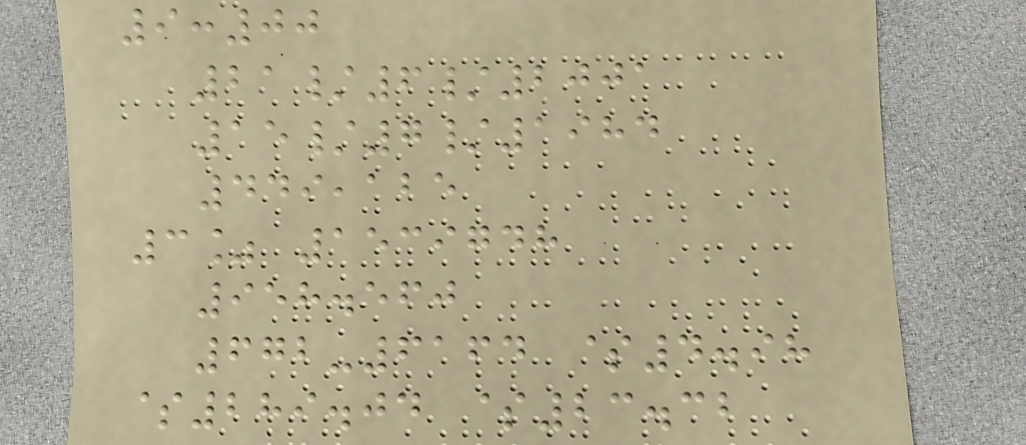9:00
21/6/2001
15/7/1984
449,125
3% 1539748
958.560
672-6164 $4.98
$289.04 $23.32
